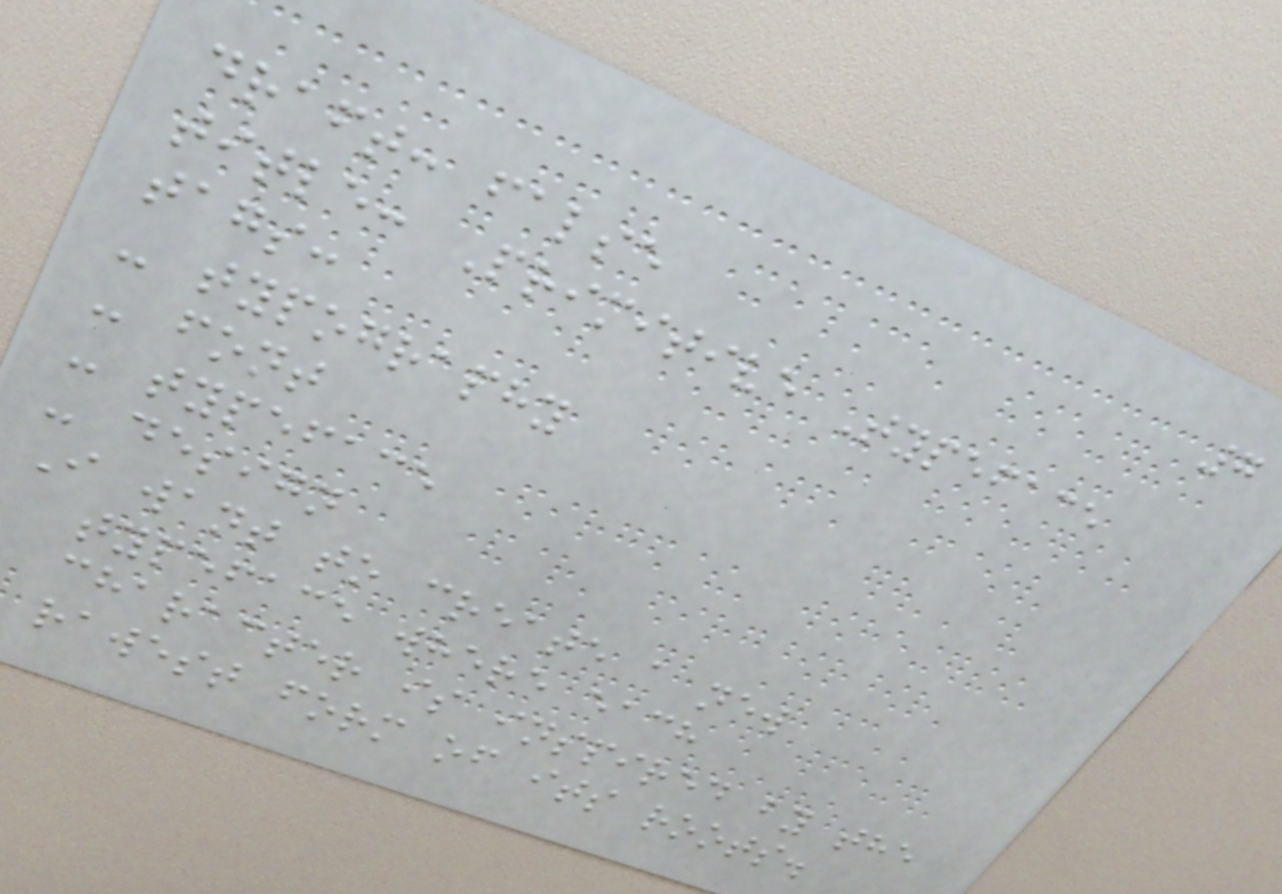7
draft: false
title: Primitive Typeface
tags:
- typography
- font
- typeface
- design
I want to create a new
typeface where each
character is inspired by the
rawest form of its roots.
